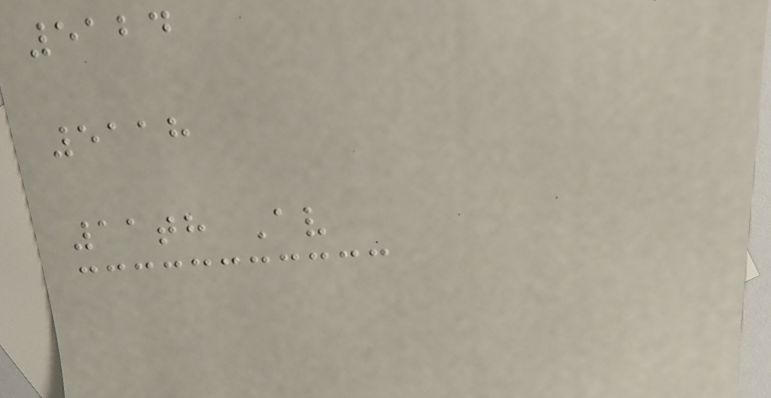5124
5118
11th Av
